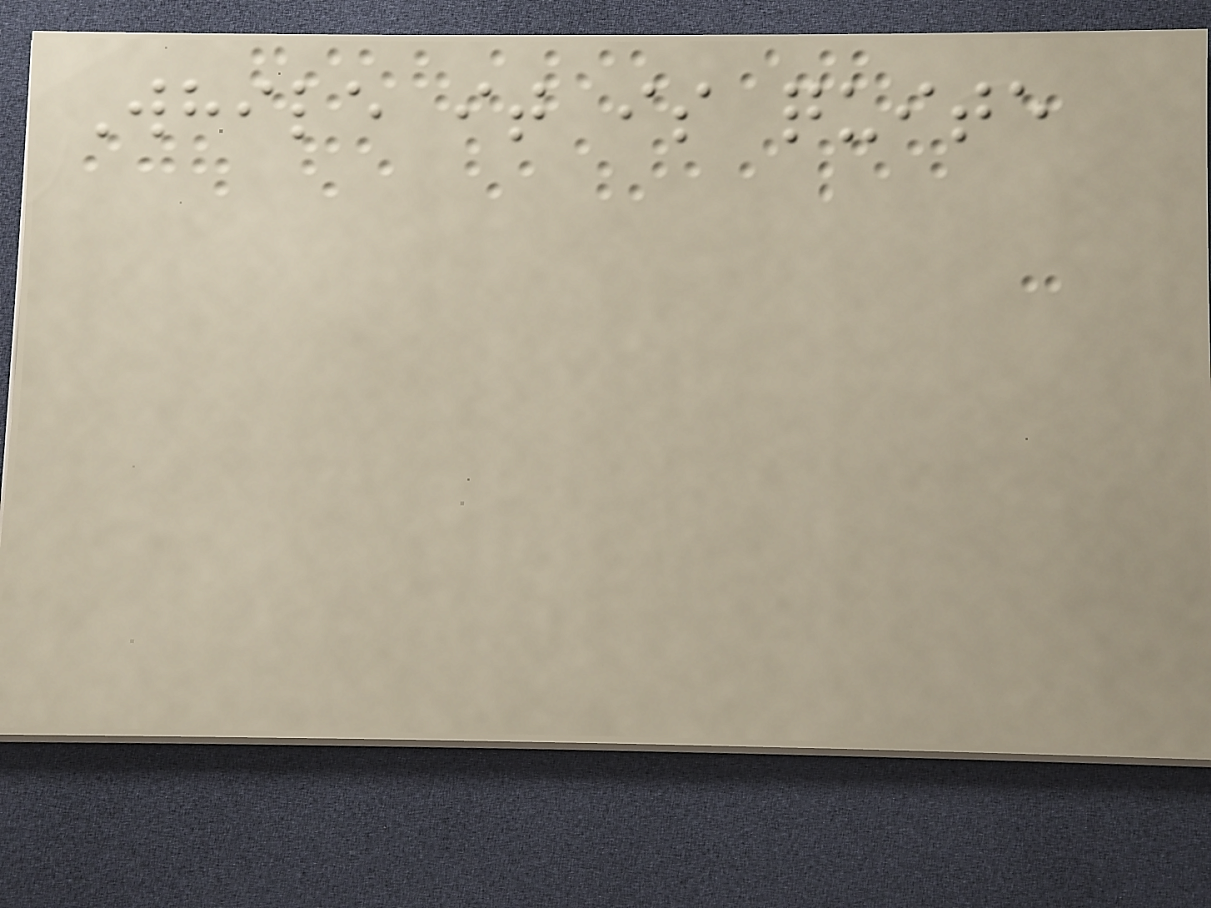While it is quite
